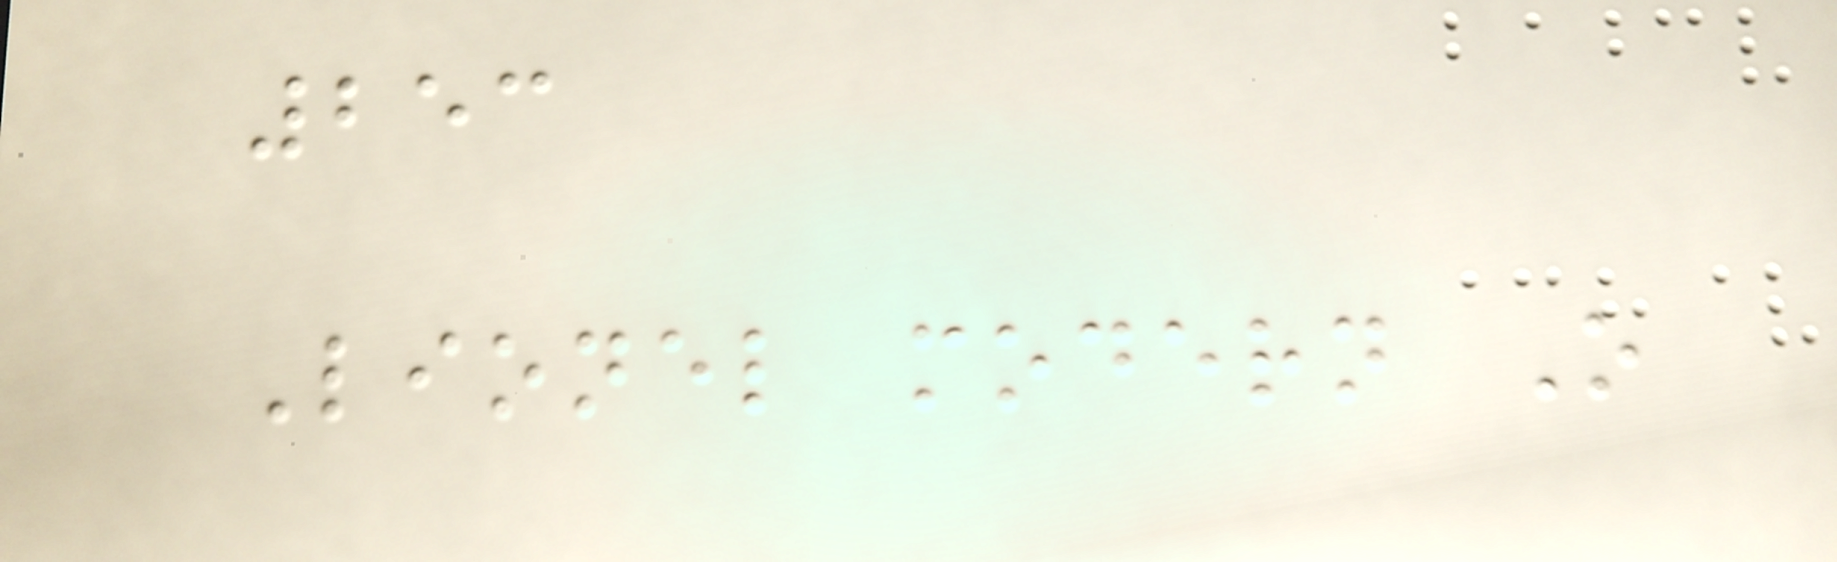253
Lionel modern O
